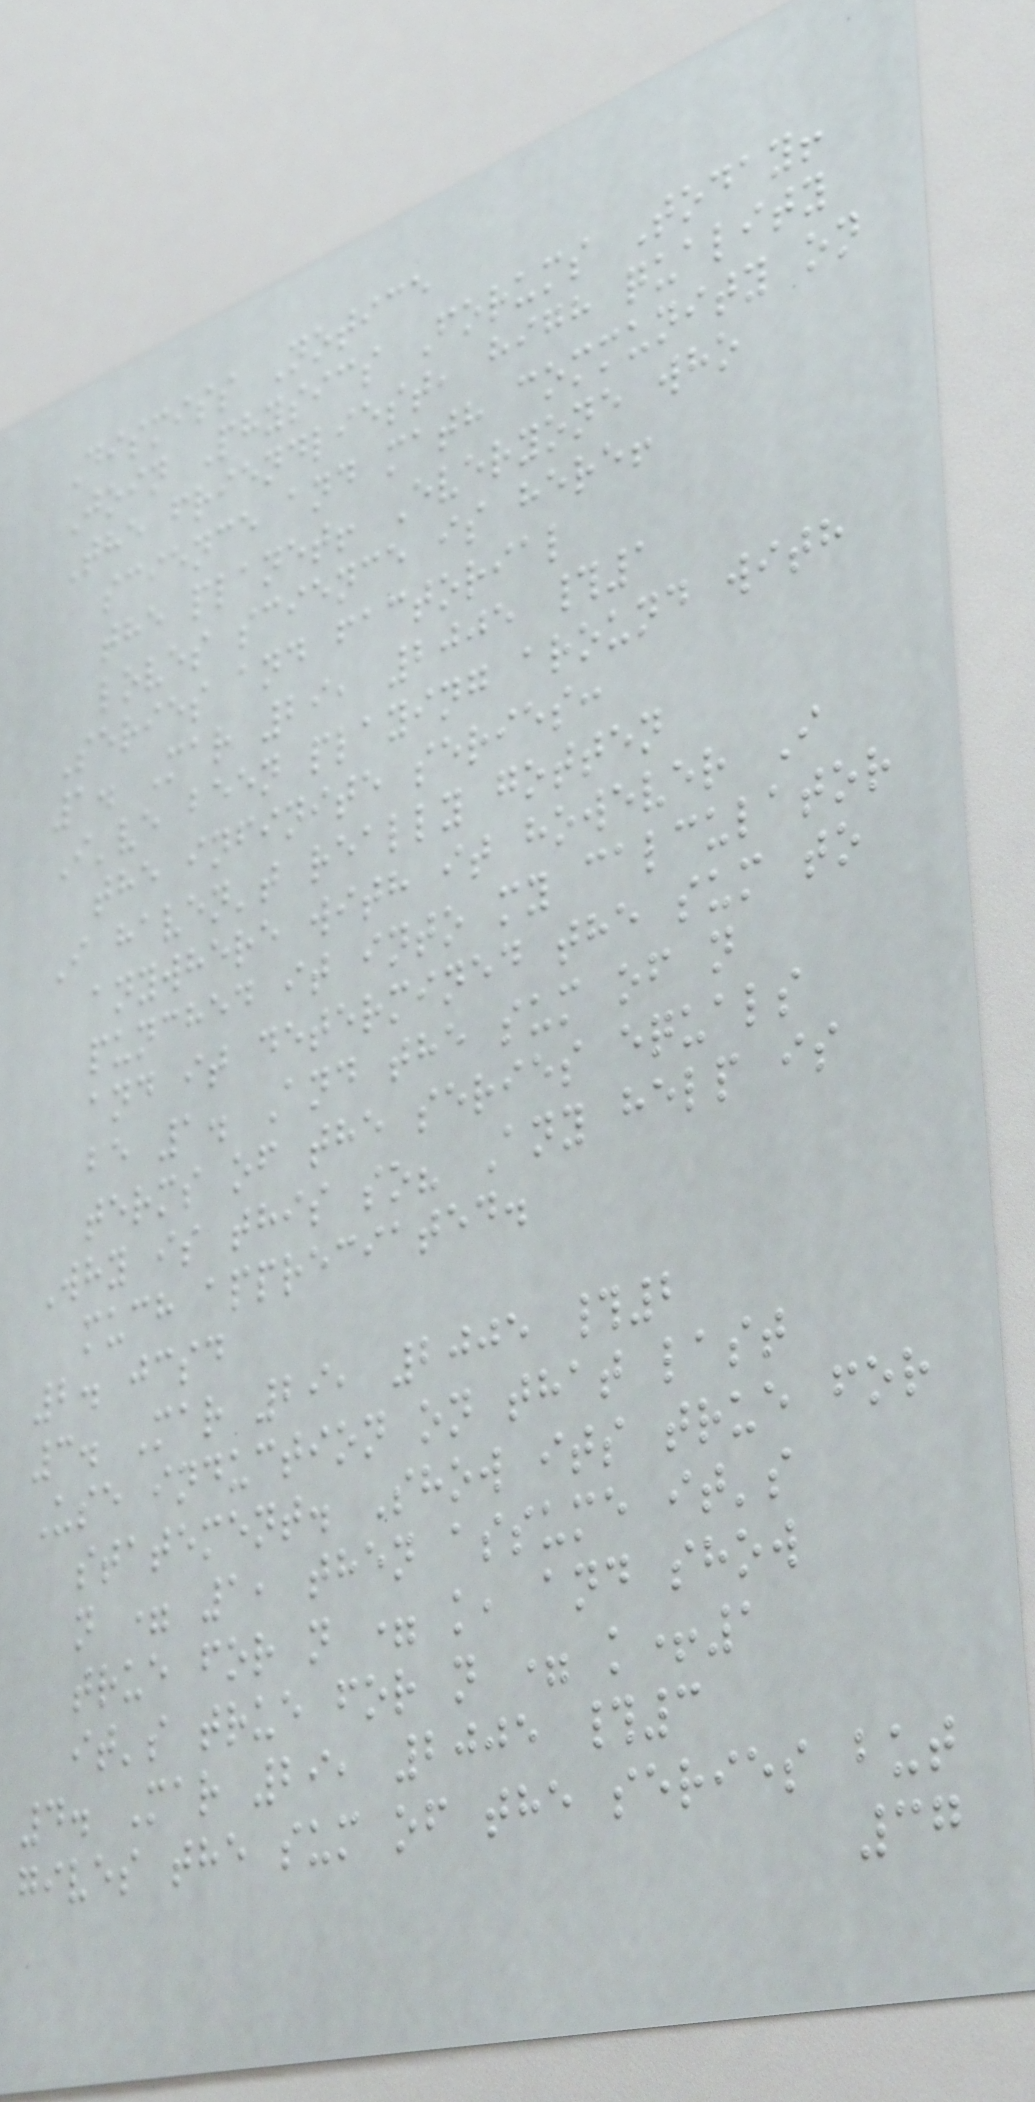Dismiss Notice
Join Physics Forums Today!
The friendliest, high quality
science and math community on
the planet! Everyone who
loves science is here!
Series and factorial
1. Mar 29, 2005 #1
I've been playing around with
the infinite series:
I haven't really gotten
anywhere with it however I
punched it into my calculator
and it determined the sum to
be 1. And the sum of n
terms of the series equals
Why is this so? Any help is
much appreciated.
2. jcsd
3. Mar 29, 2005 #2
Use induction on that last
statement. Show its true for
n = 1, then assume it's
true for n = k, and show
it's true for n = k+1
4. Mar 29, 2005 #3
gives the sum of the series but
37
